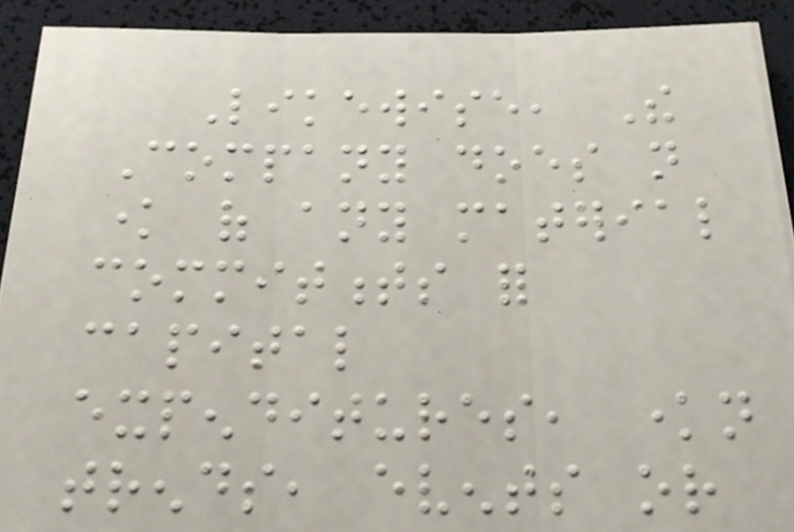Likewise, The
Company does not
know of any material
commitments for
capital
expenditures, known
trends, events or
